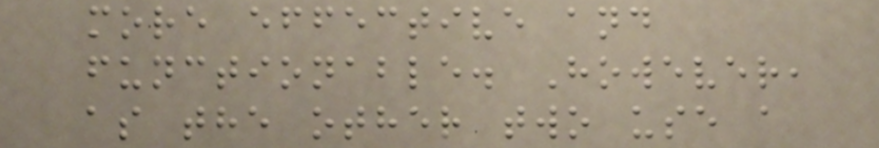more effective and
functionable. However,
as the other two use a
